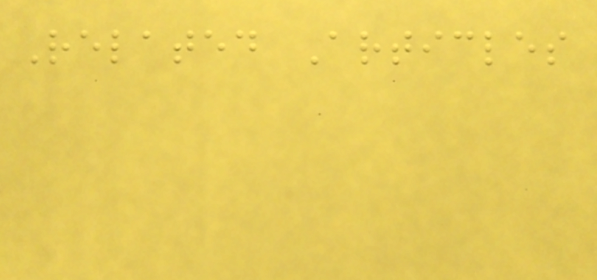Related Articles
